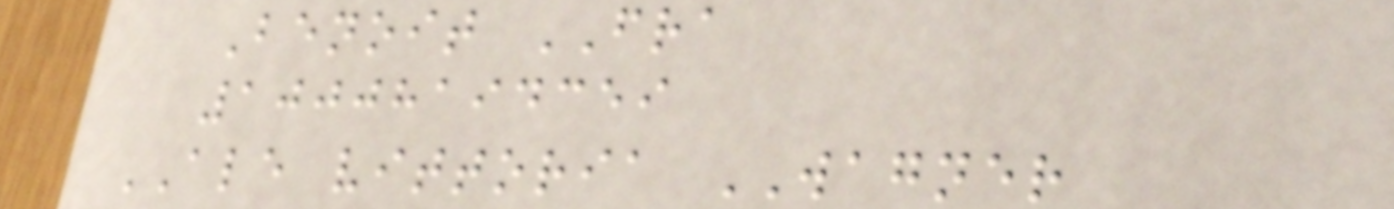Benoit FRA
10008194359
ALE vittoria WAGNER
